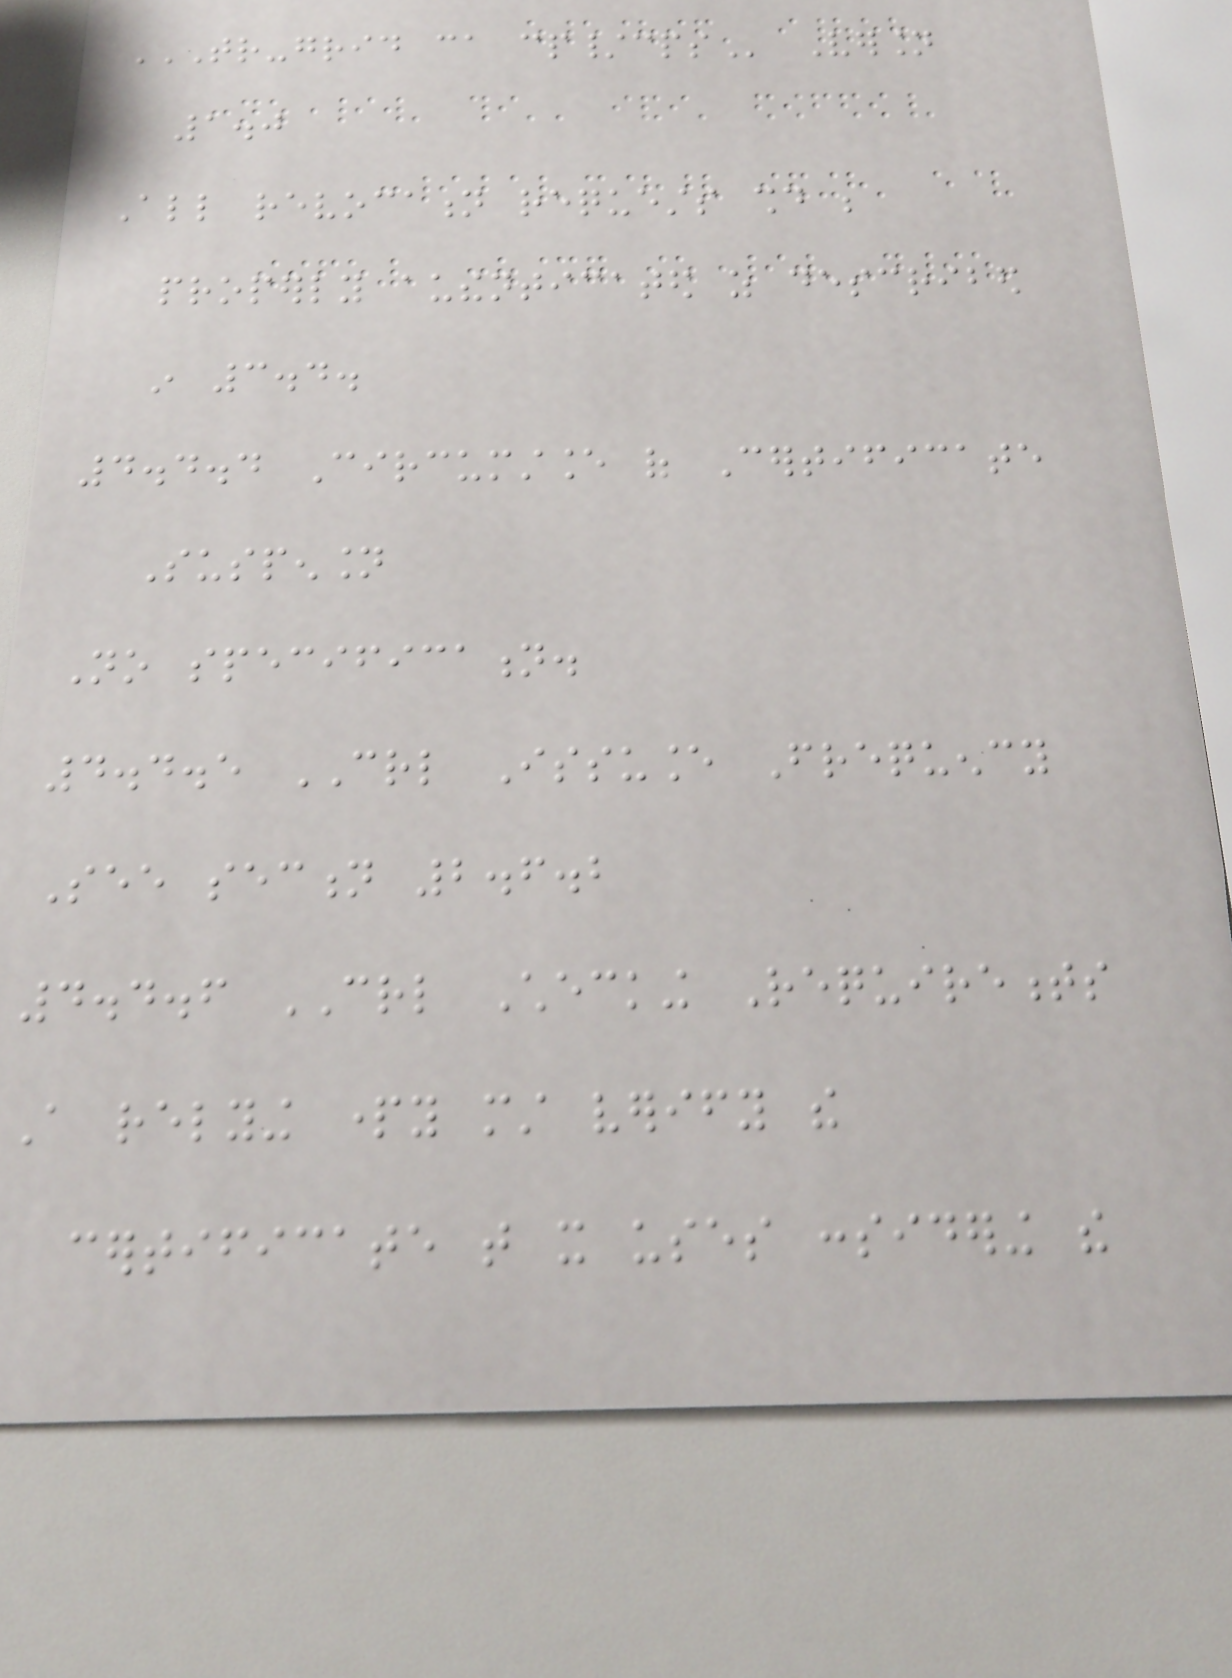TR-GRID CA CP/CPS Version
1.0
All revocation requests should be
properly authenticated as described
in 3.4.
4.4.4 Circumstance of Certificate
Suspension
No specification.
4.4.5 CRL Issuance Frequency
See section 2.6.2
4.4.6 CRL Checking Requirements
A relying party must verify the
certificate that it uses considering the
